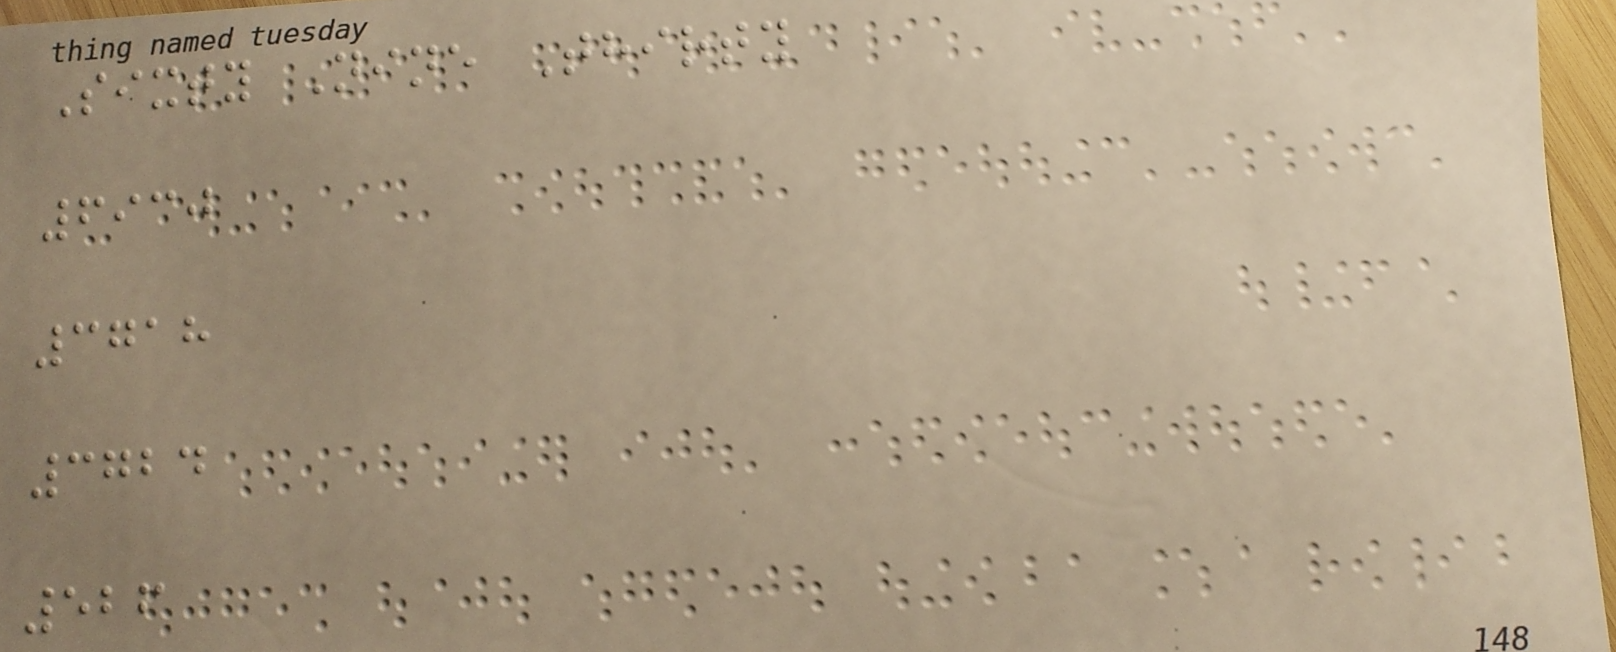Sixty Nine Thirty
6930
3718
3724
526
